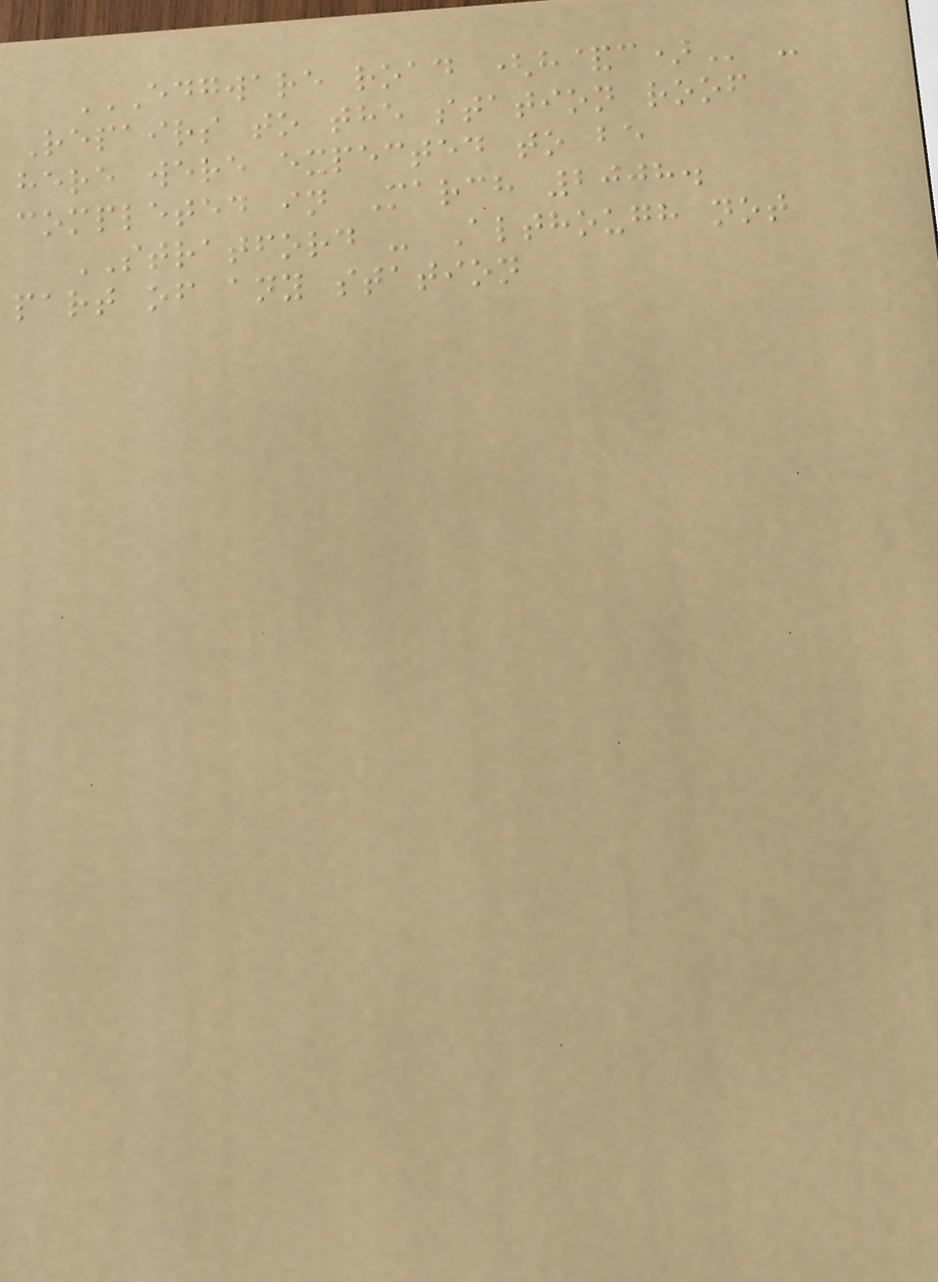EDGWARE ROAD (H&C) -
Repairs to the station roof
here were expected to be
completed in March 2008.
STRATFORD - Although not
part of any station
